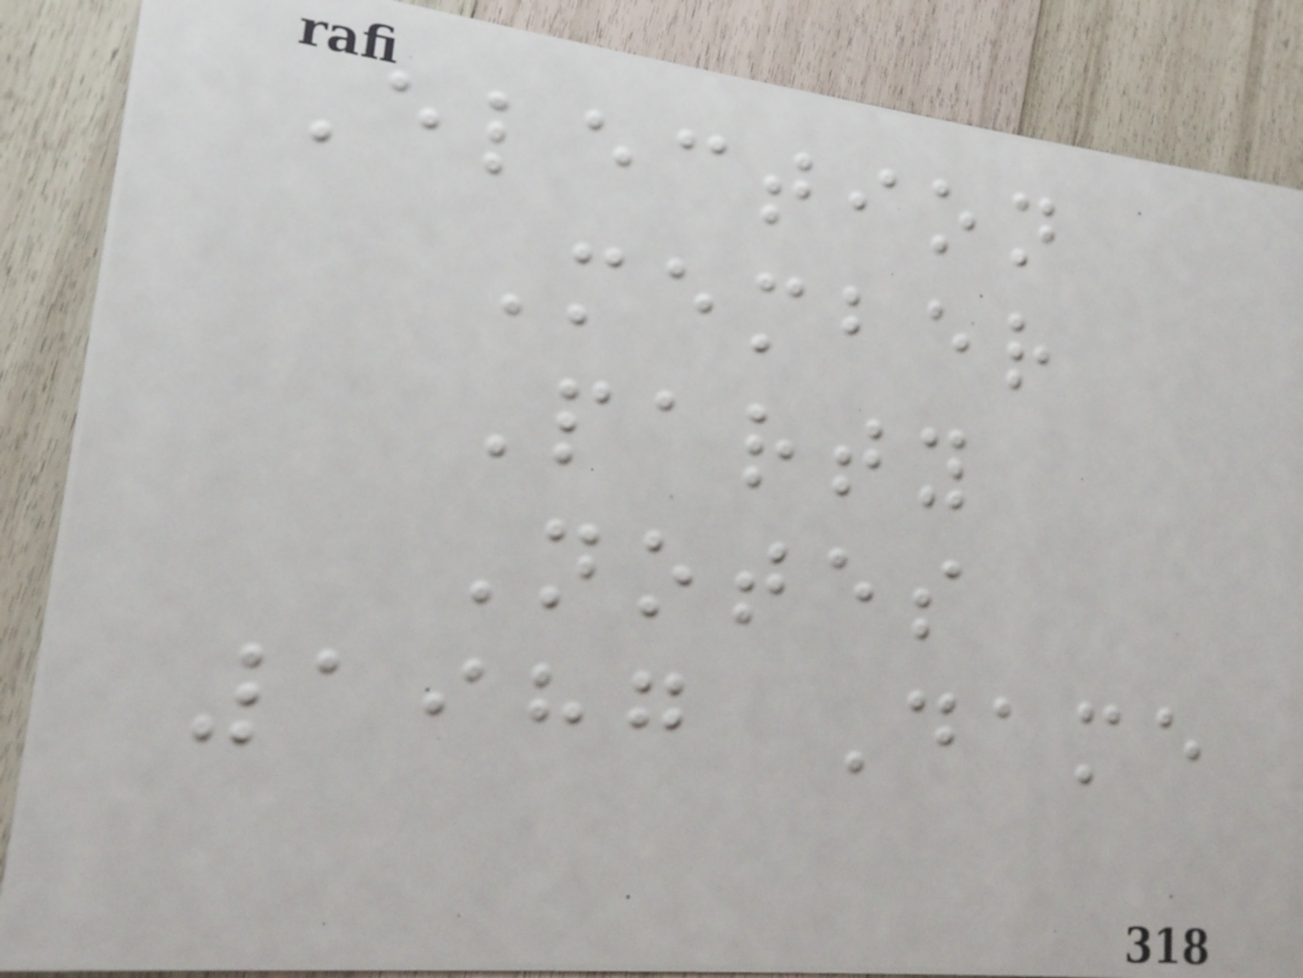Election
Member
Party
Notes
1987 Dame
